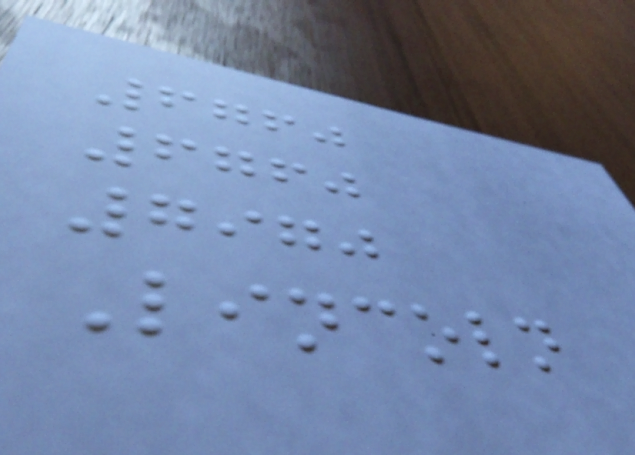6760
6760
7970
Lincoln
